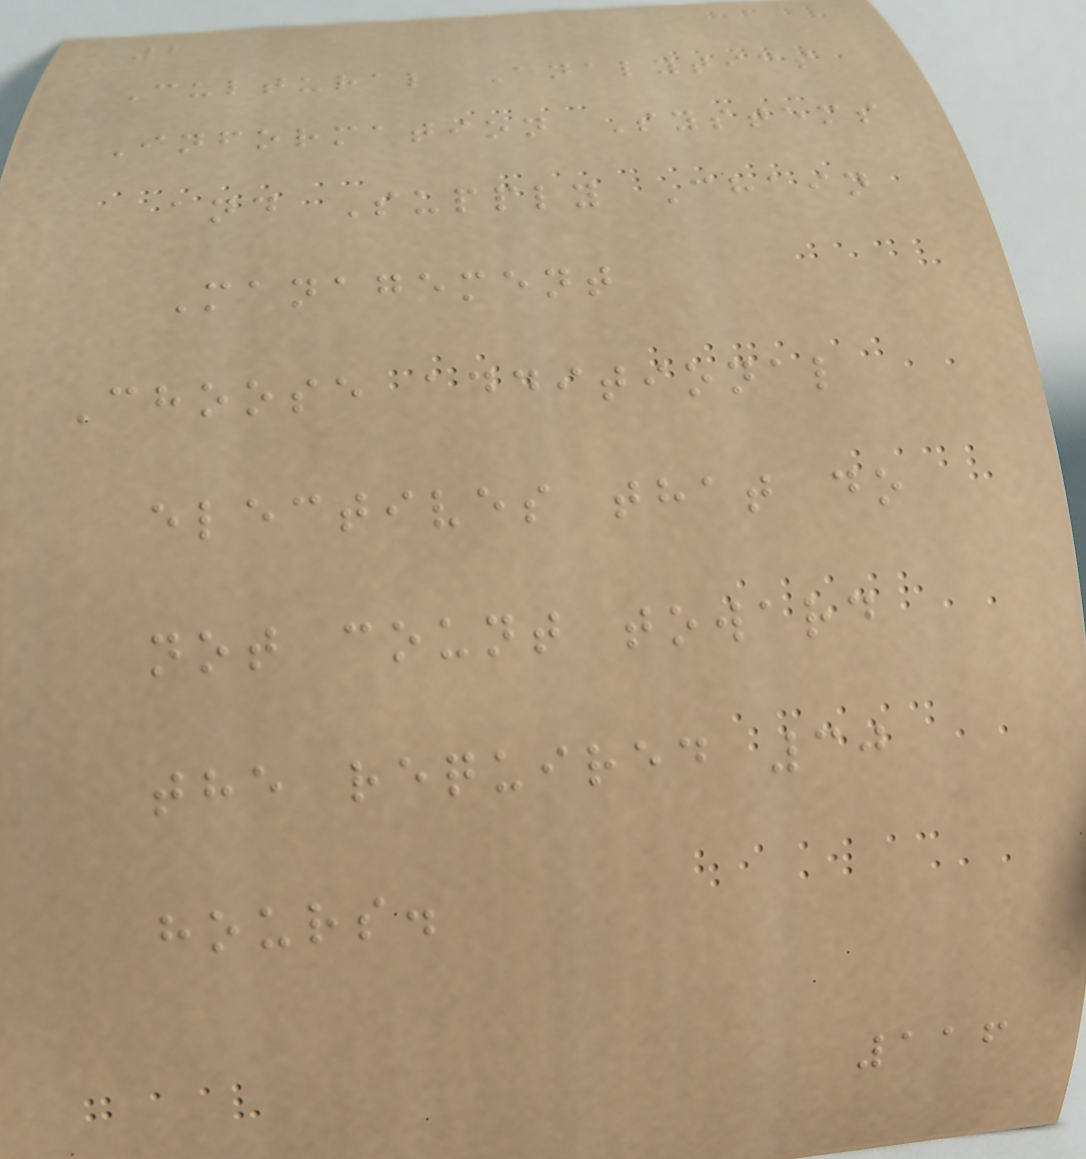2
Cultural Analytics
Information Systems
and Supply Chain
Management
Choose additional
electives that do
not count toward
the required 30
hours.
116
